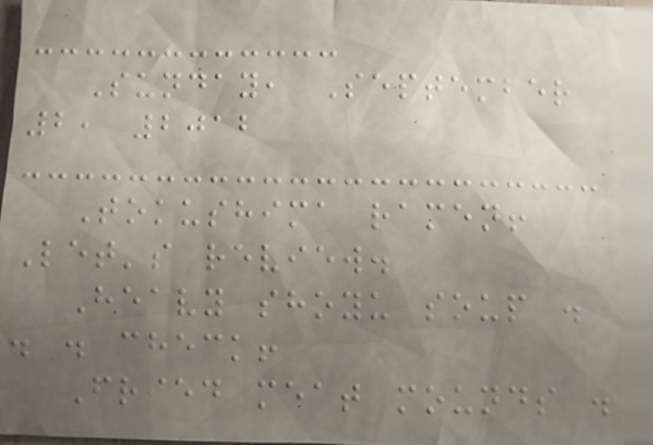Sunday, September
2, 2012
Tokushima ramen!
Let's review.
Heavy shoyu soup .
. . check!
Fried meat mounds .
